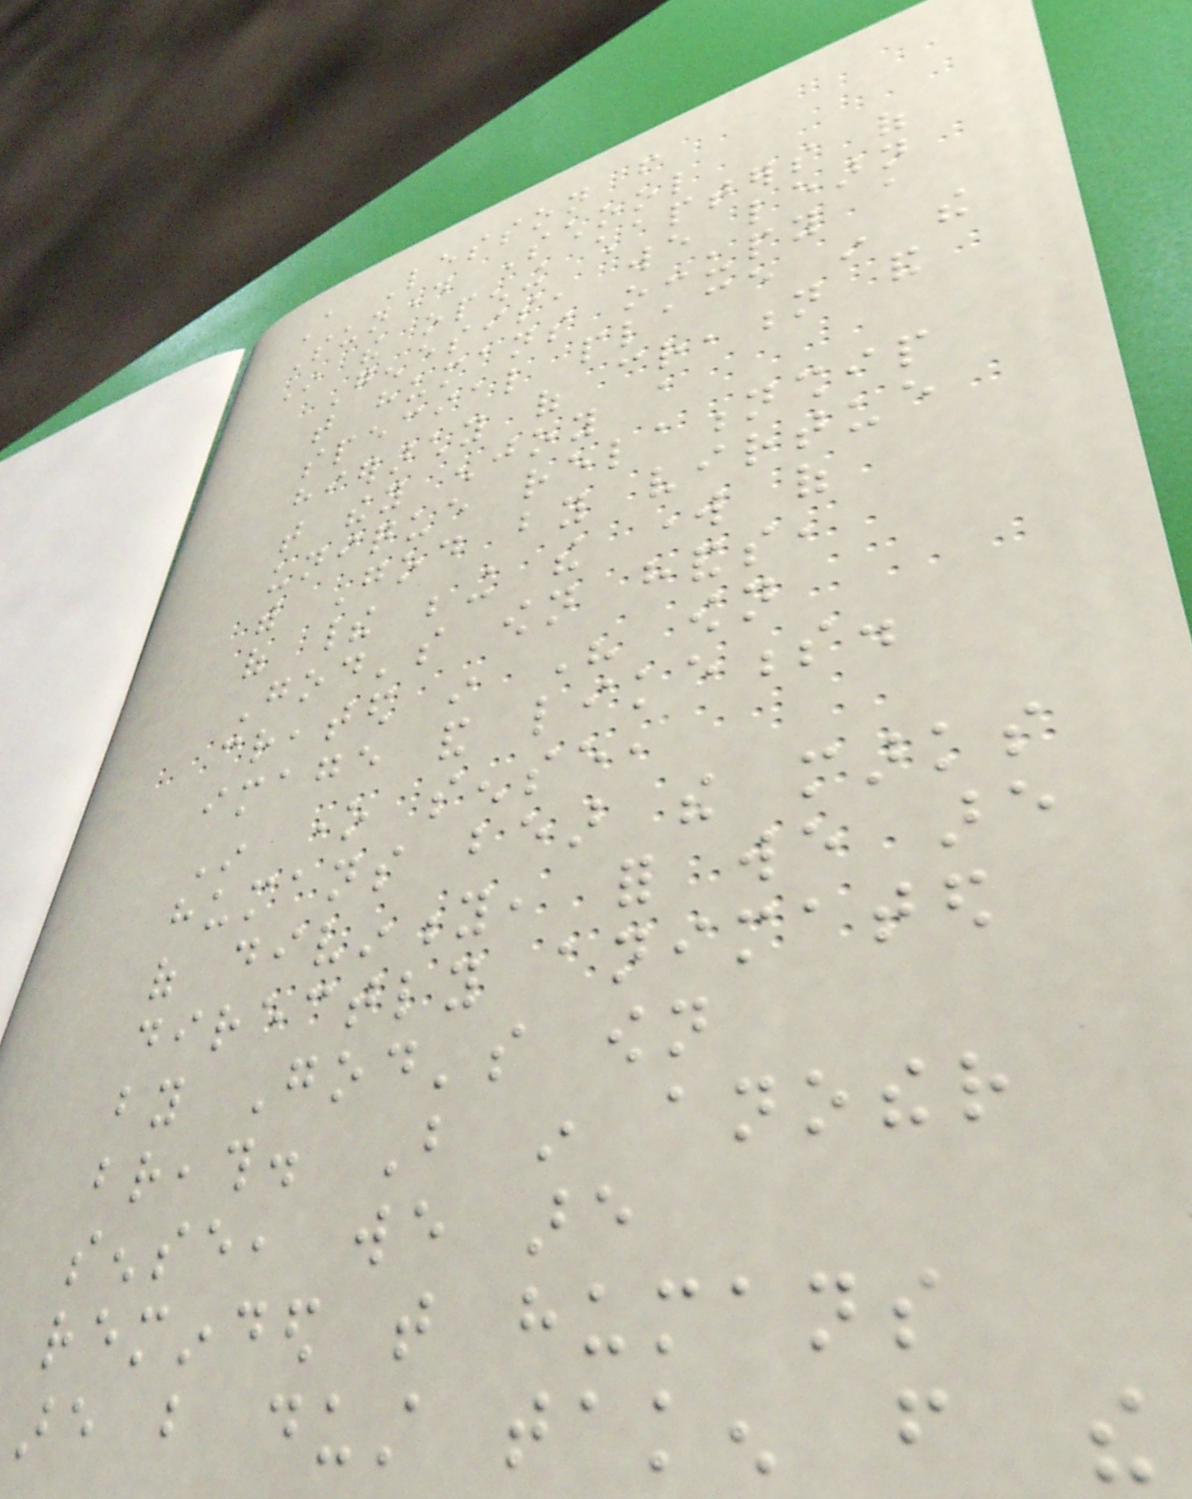A Lesson from
Sunday School
In the opening chapters of
Genesis, we learn
that humans occupy a
special place in the
hierarchy of creation and
that they enjoy a
unique relationship
with God by virtue
of their being the work of
God's own hands,
created in His own
image and likeness.
In one sense,
humans bear the marks
of divinity, for we are
directly animated
by God's own
breath. But in another
sense, we are
reminded that humans
are but dust taken from the
